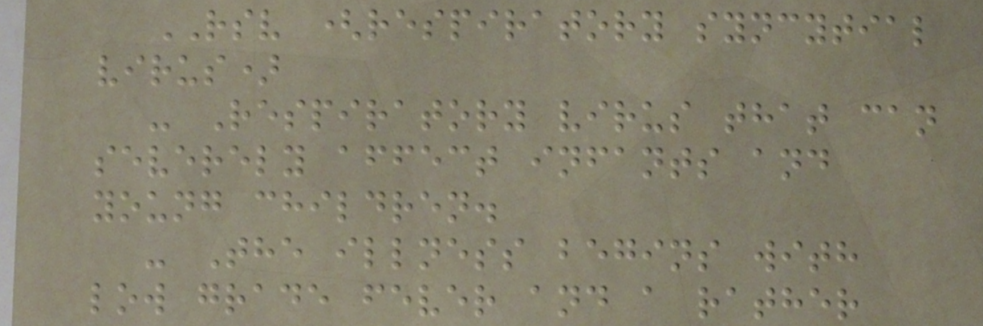RSV (respiratory syncytial
virus)
- Respiratory virus that can
severely affect infants and
young children.
- The illness begins with
low grade fever and a rather
